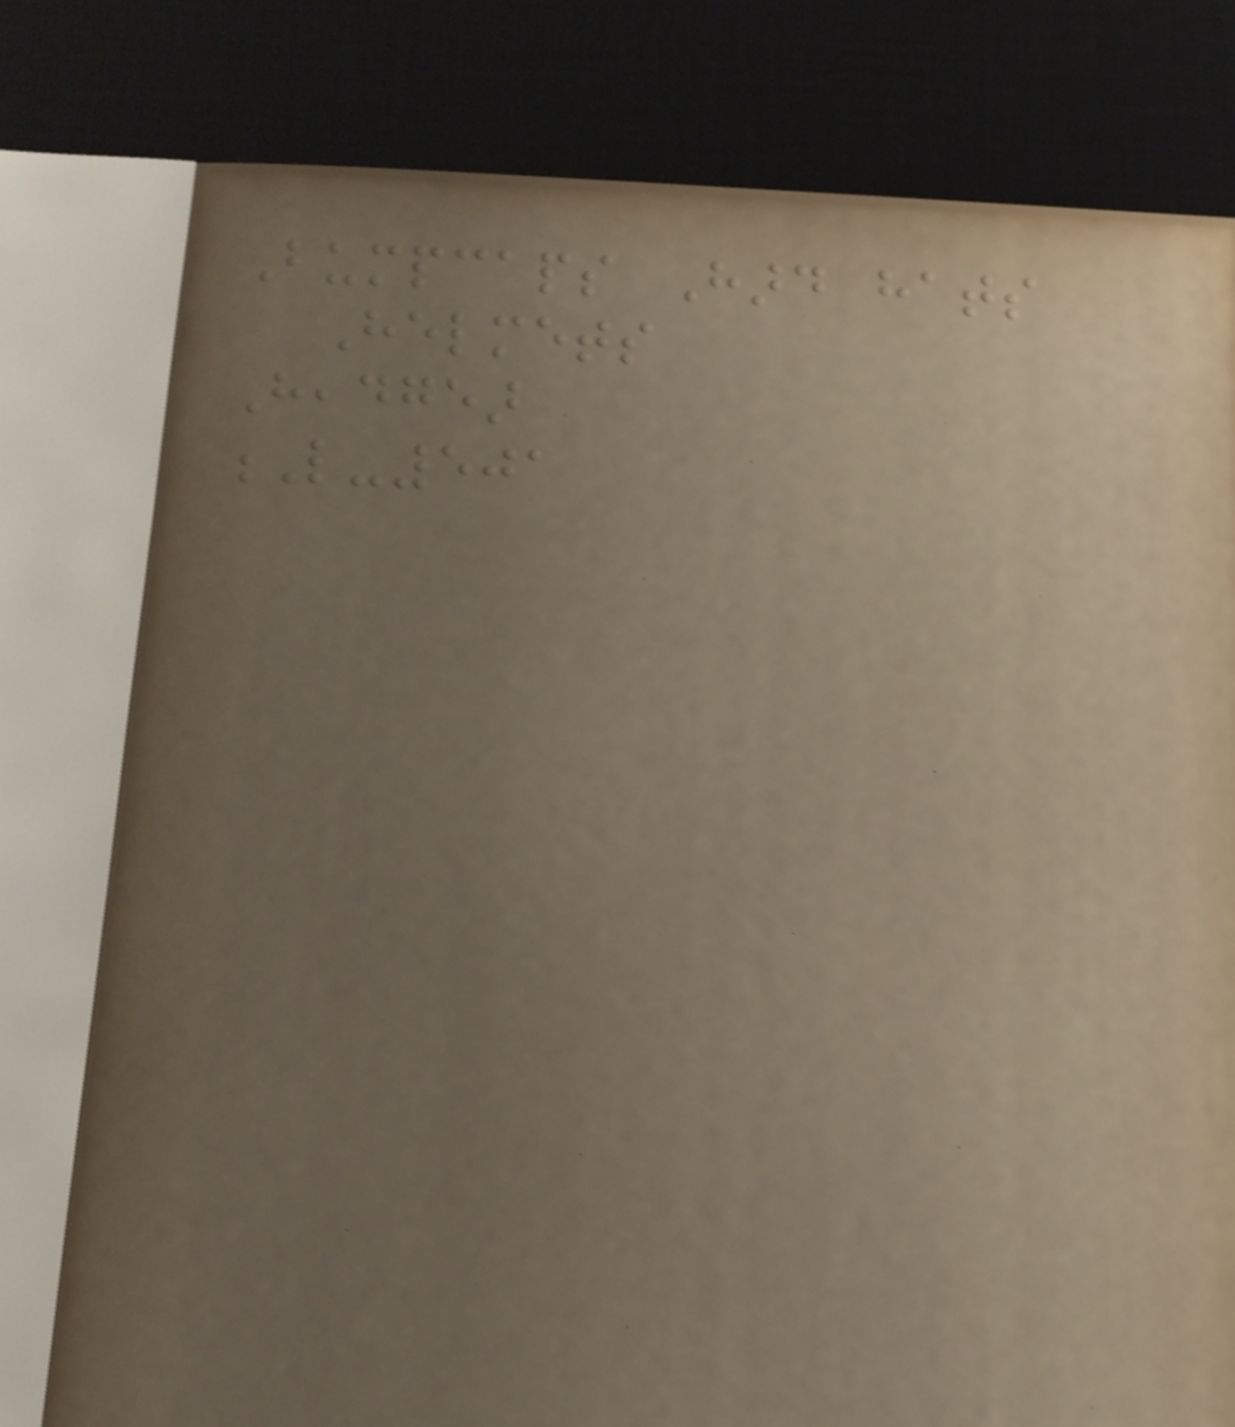Bumpcaps Hard hats
Helmets
Headgear
L-501
